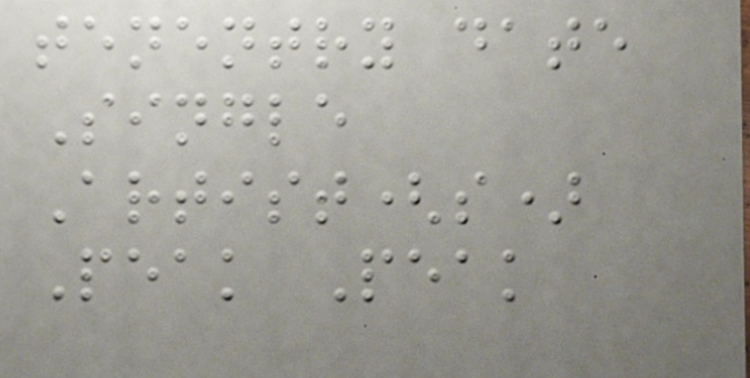tenentry date
Single
Artist(s)
Peak Peak
